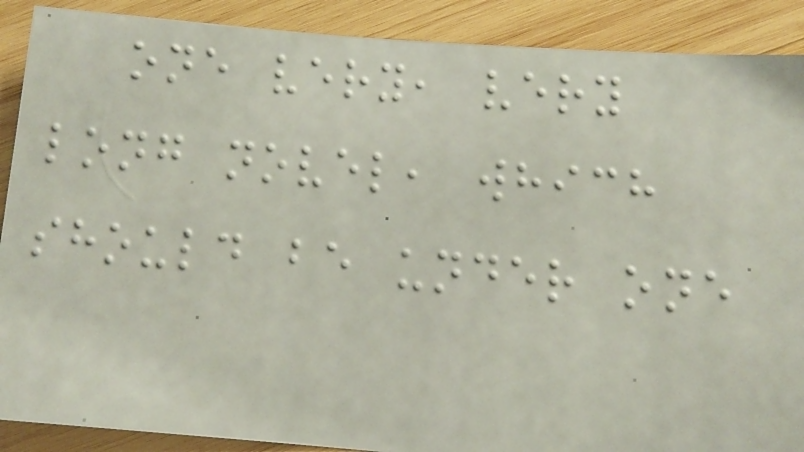one very, very
long novel, which
should be under one
